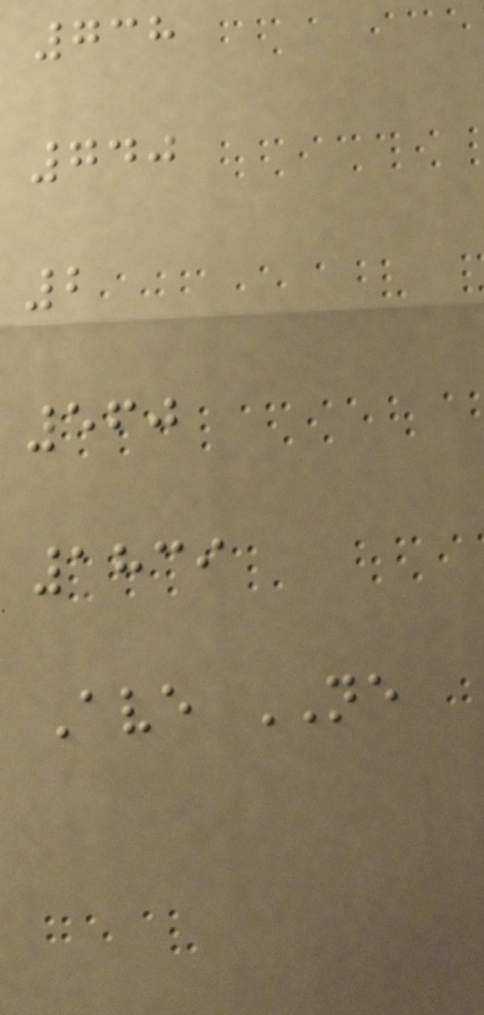738
740
2
560
1839
Ave NE
